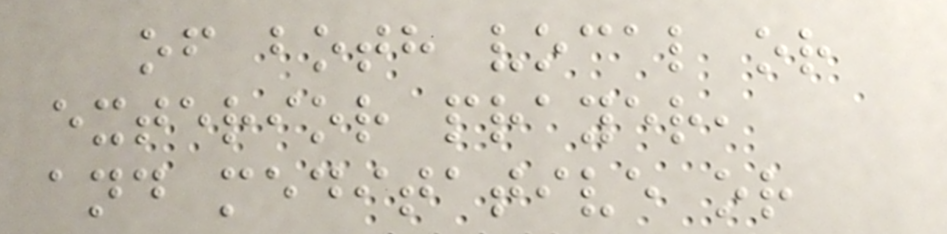of both vocal or
exterior prayer,
and meditative or
